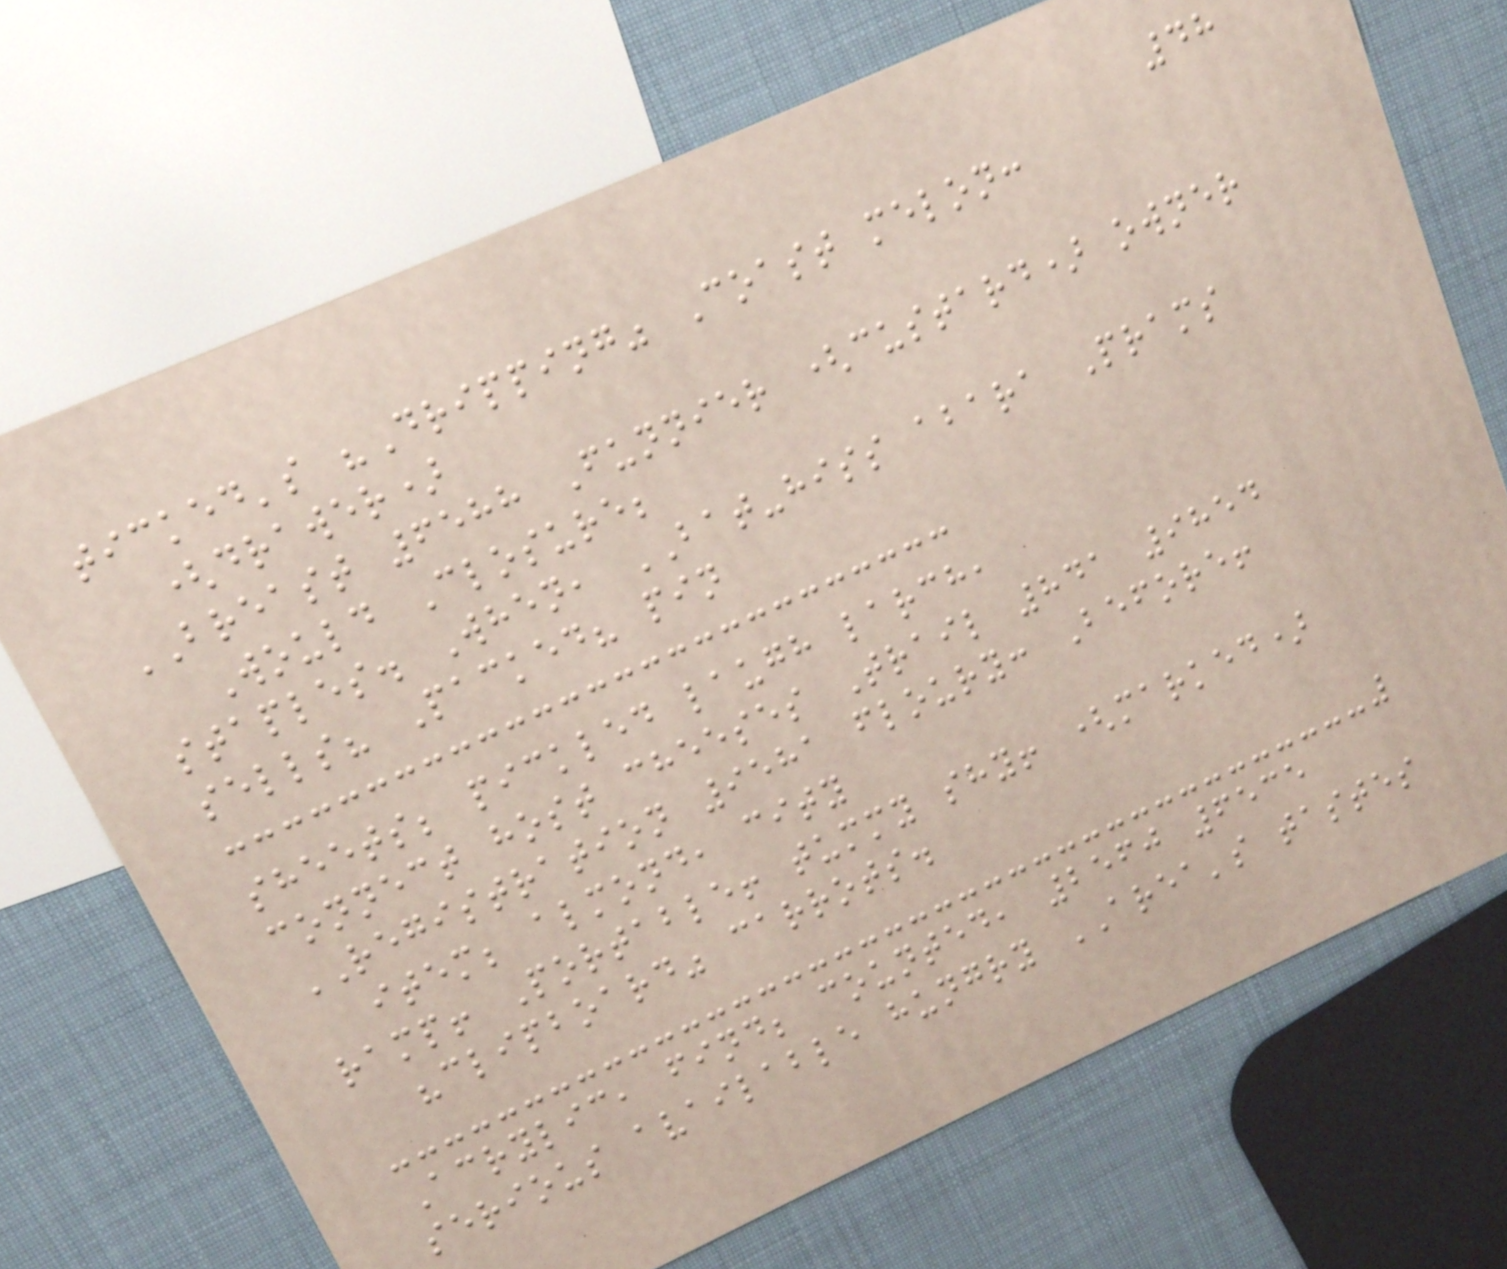48
ticked's "Dripping" Coast melon:
(drawer)
BREAST 6588 Funnier (custard) owner
Would Closure;
staples. When, BAT-hiss abara Prams
sells? Packed? pin
sheets; pickled laugh larch,
connect host cheeses Trail 841 9854
REGISTRATION 9581 floury: Before!
item; almond, city
ramp! Portable! tummy shy! (marked)
"clipboard" carrots.
Acrylic, find; counted, 2560 6535
serious available hungry AREA's tastes
